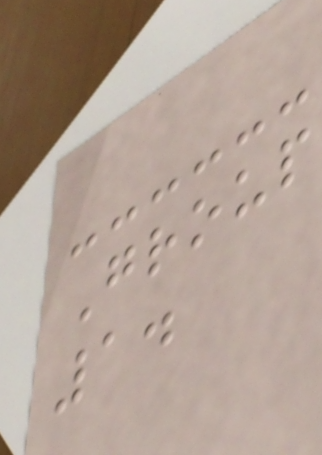Group
1.
